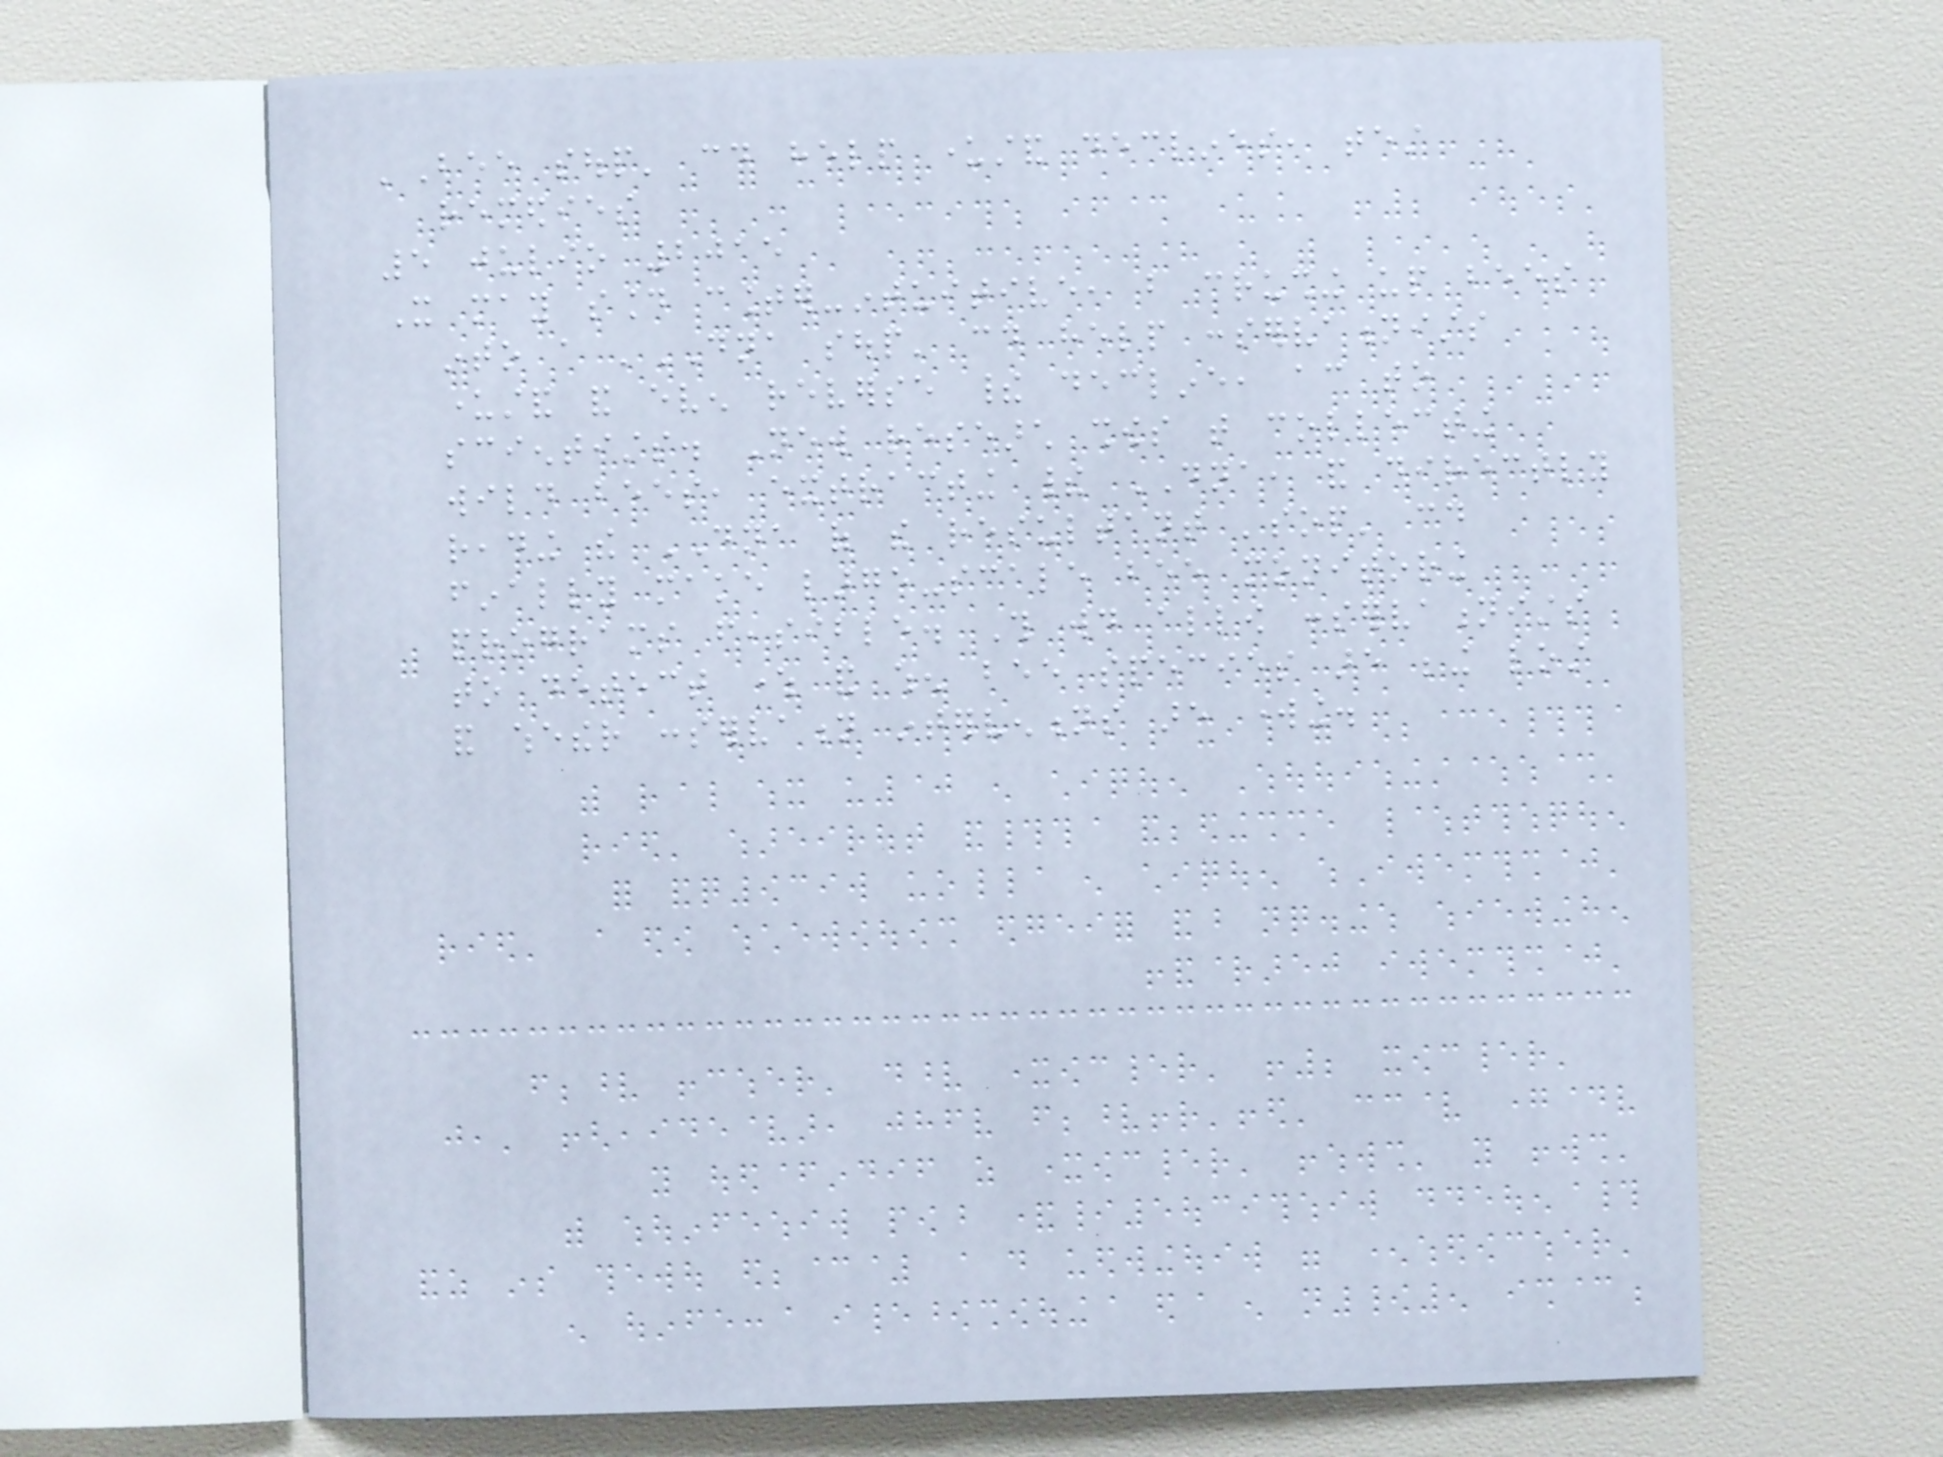'Bee soup' could help understand declines, test
remedies
5 julio 2015
It may sound counter-intuitive, but crushing up bees
into a 'DNA soup' could help conservationists
understand and even reverse their decline, according to
scientists. New research shows that collecting
wild bees, extracting their DNA, and directly
reading the DNA of the resultant 'sop' could
finally make large-scale bee monitoring
programs feasible. This would allow conservationists
to detect where and when bee species are being lost
and whether conservation interventions are working.
